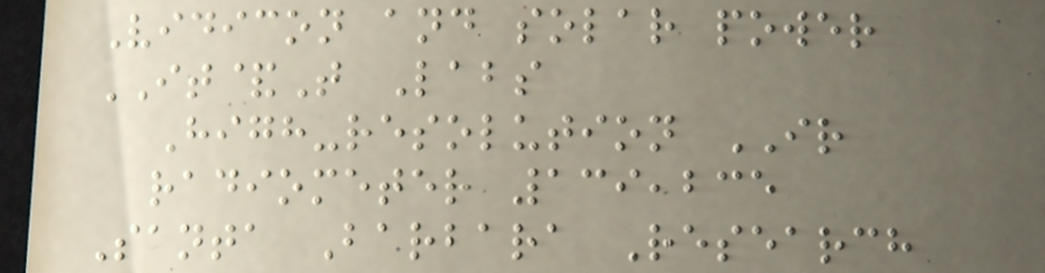Vidicon and solar power
IT&T Labs
High-resolution IR
radiometer 139,235
Santa Barbara Research
